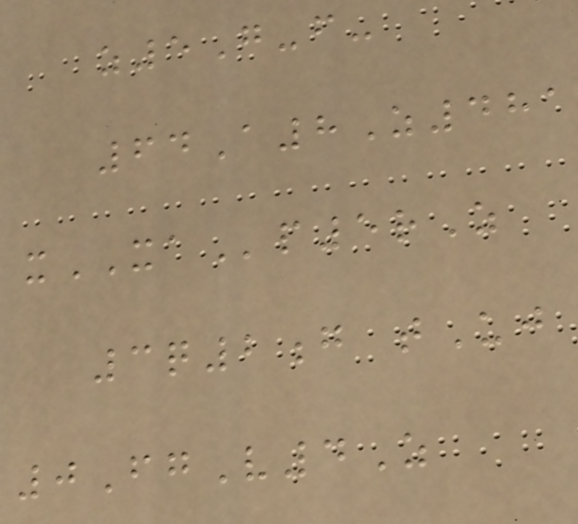z5G-f-
64A8Z481
xXAp5rZ
3q2g tUj
0FgV4Z
